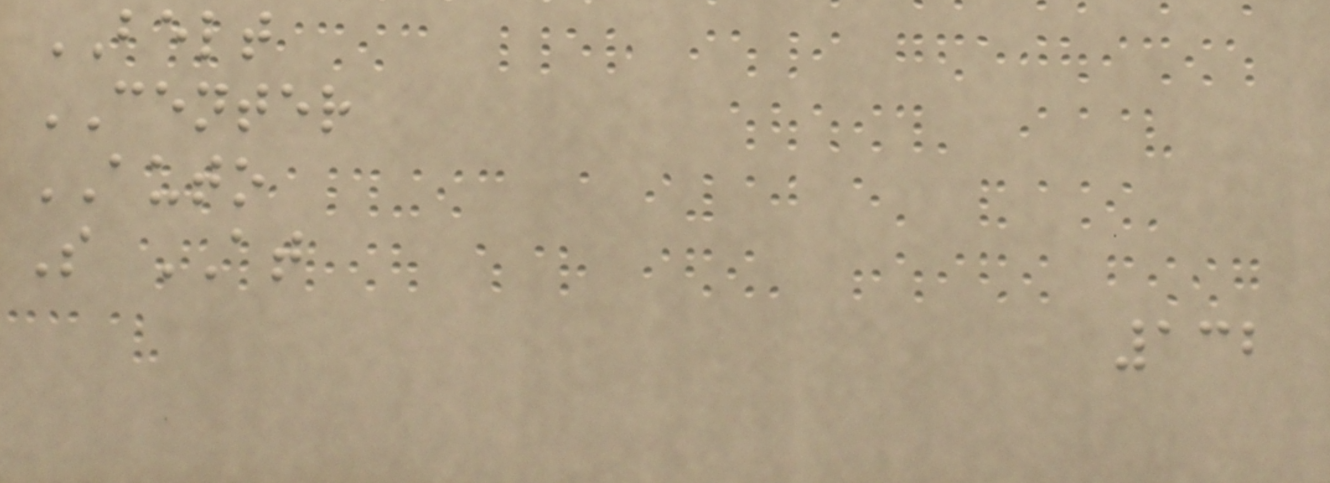BELT
CENTER
AUTO
S AT
132
